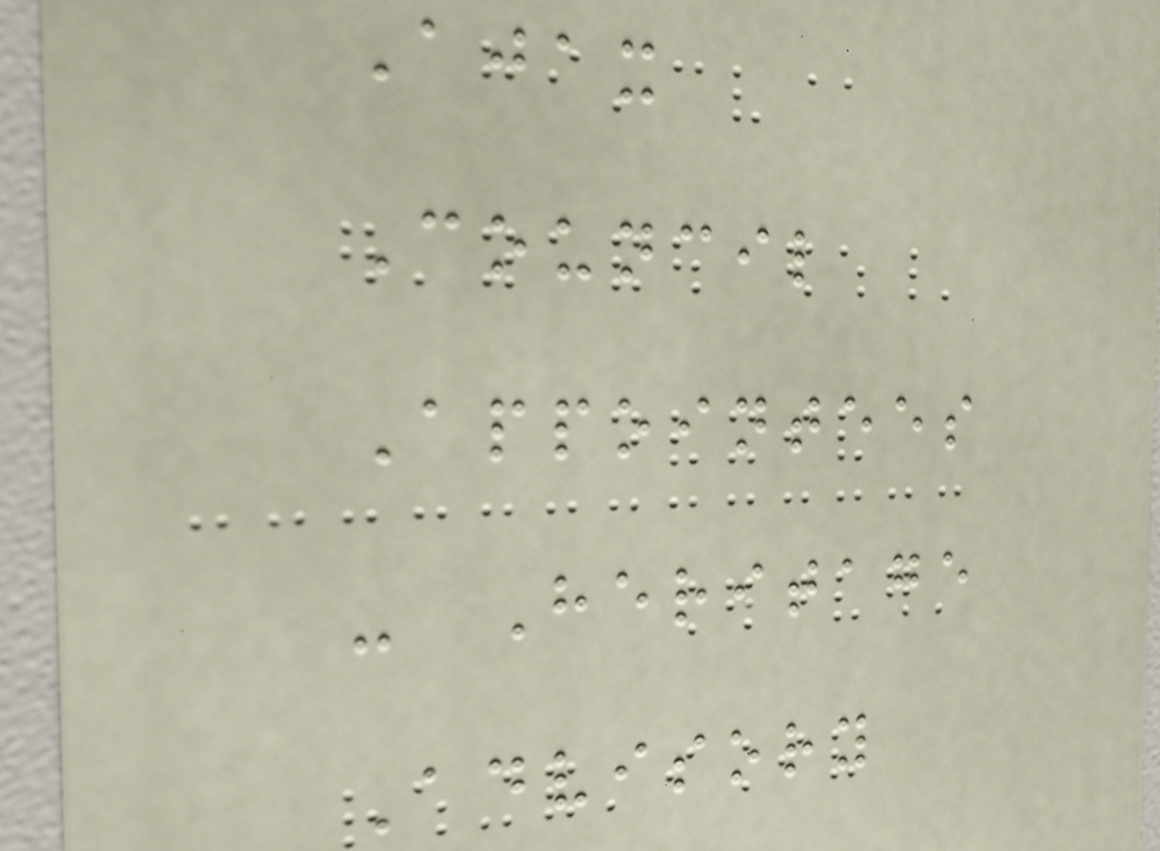Ajax
Council
Appointees
- Heritage
Advisory
